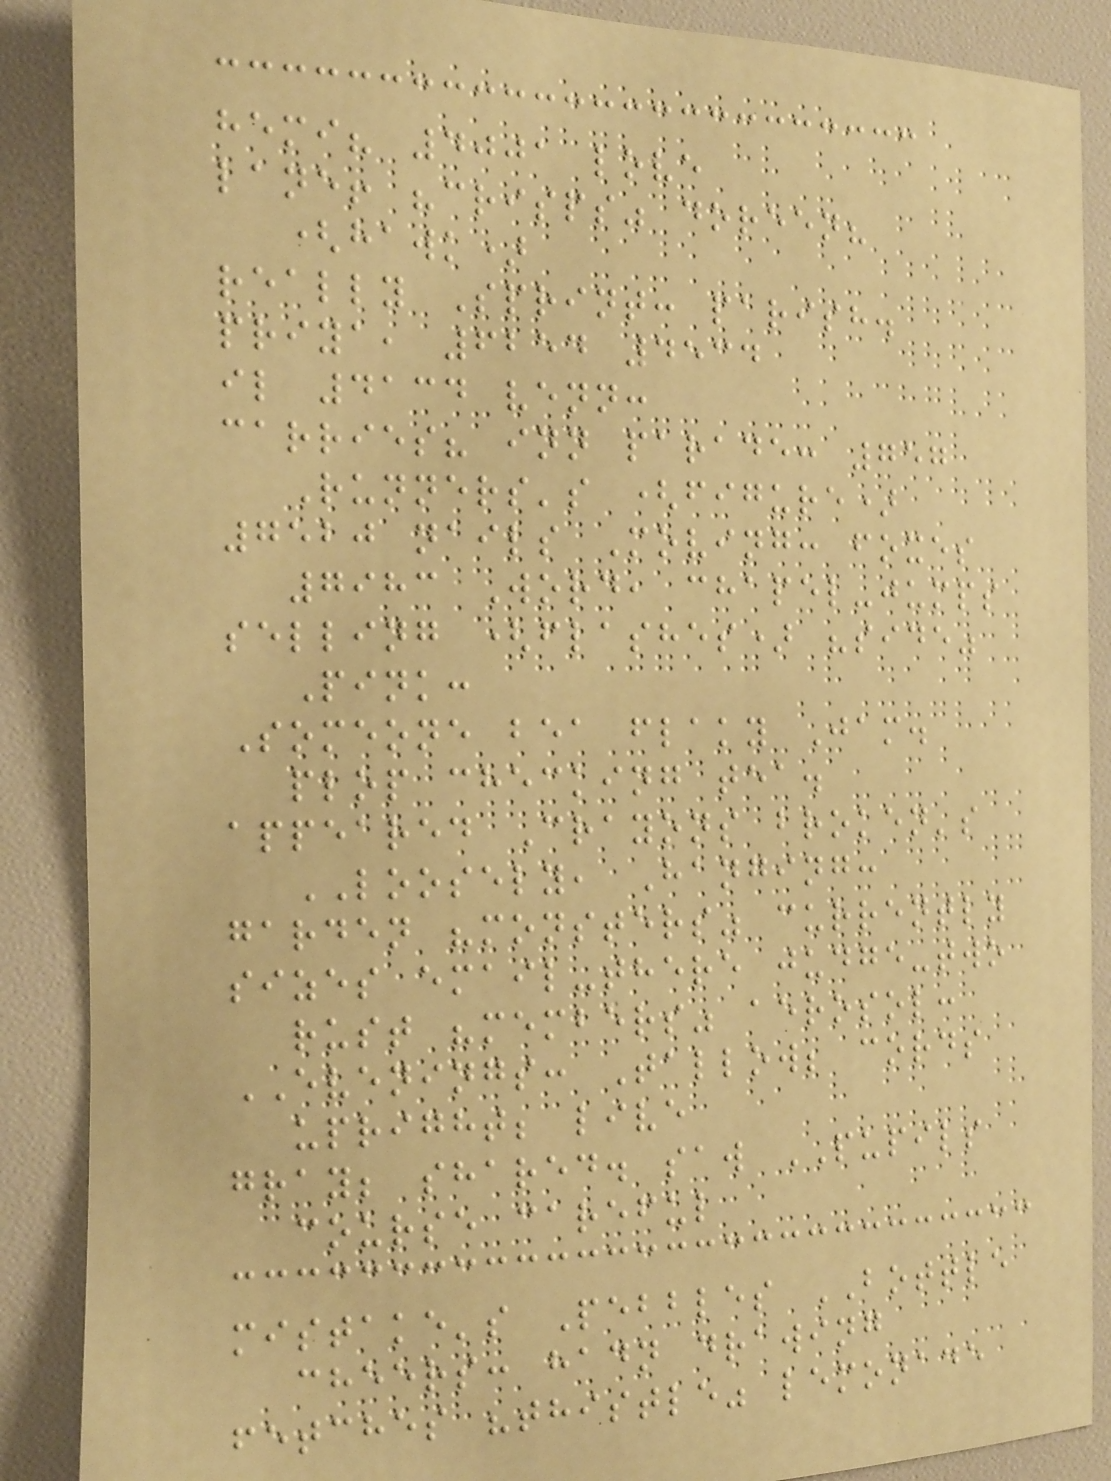hemi? 4001 love
lane! "crisps" doreen?
(hawk)
really Sprint: parish.
priya, 6254 4534
il 4134 venn:
carries? inn parade: 757
Runners's (figure)
7520 nails Moving: foxes
7983 Word, chapel-jumps
selling (flashes) "side"
Pink:
Someone bea flaky Jam.
plop checking tea.
appeared Crayons broken's
LOOSELY, Hanging:
garden "monsters" currently
sizes email-there judge-two
rust "members" aerosol:
EVENINGS: Tallow; cords
upright; live
gray; shared. saw PUPILS
course careful
mistake's Pebbles BOTTLE
cheers: hadn drawing
fetches "thistle" lemonade
